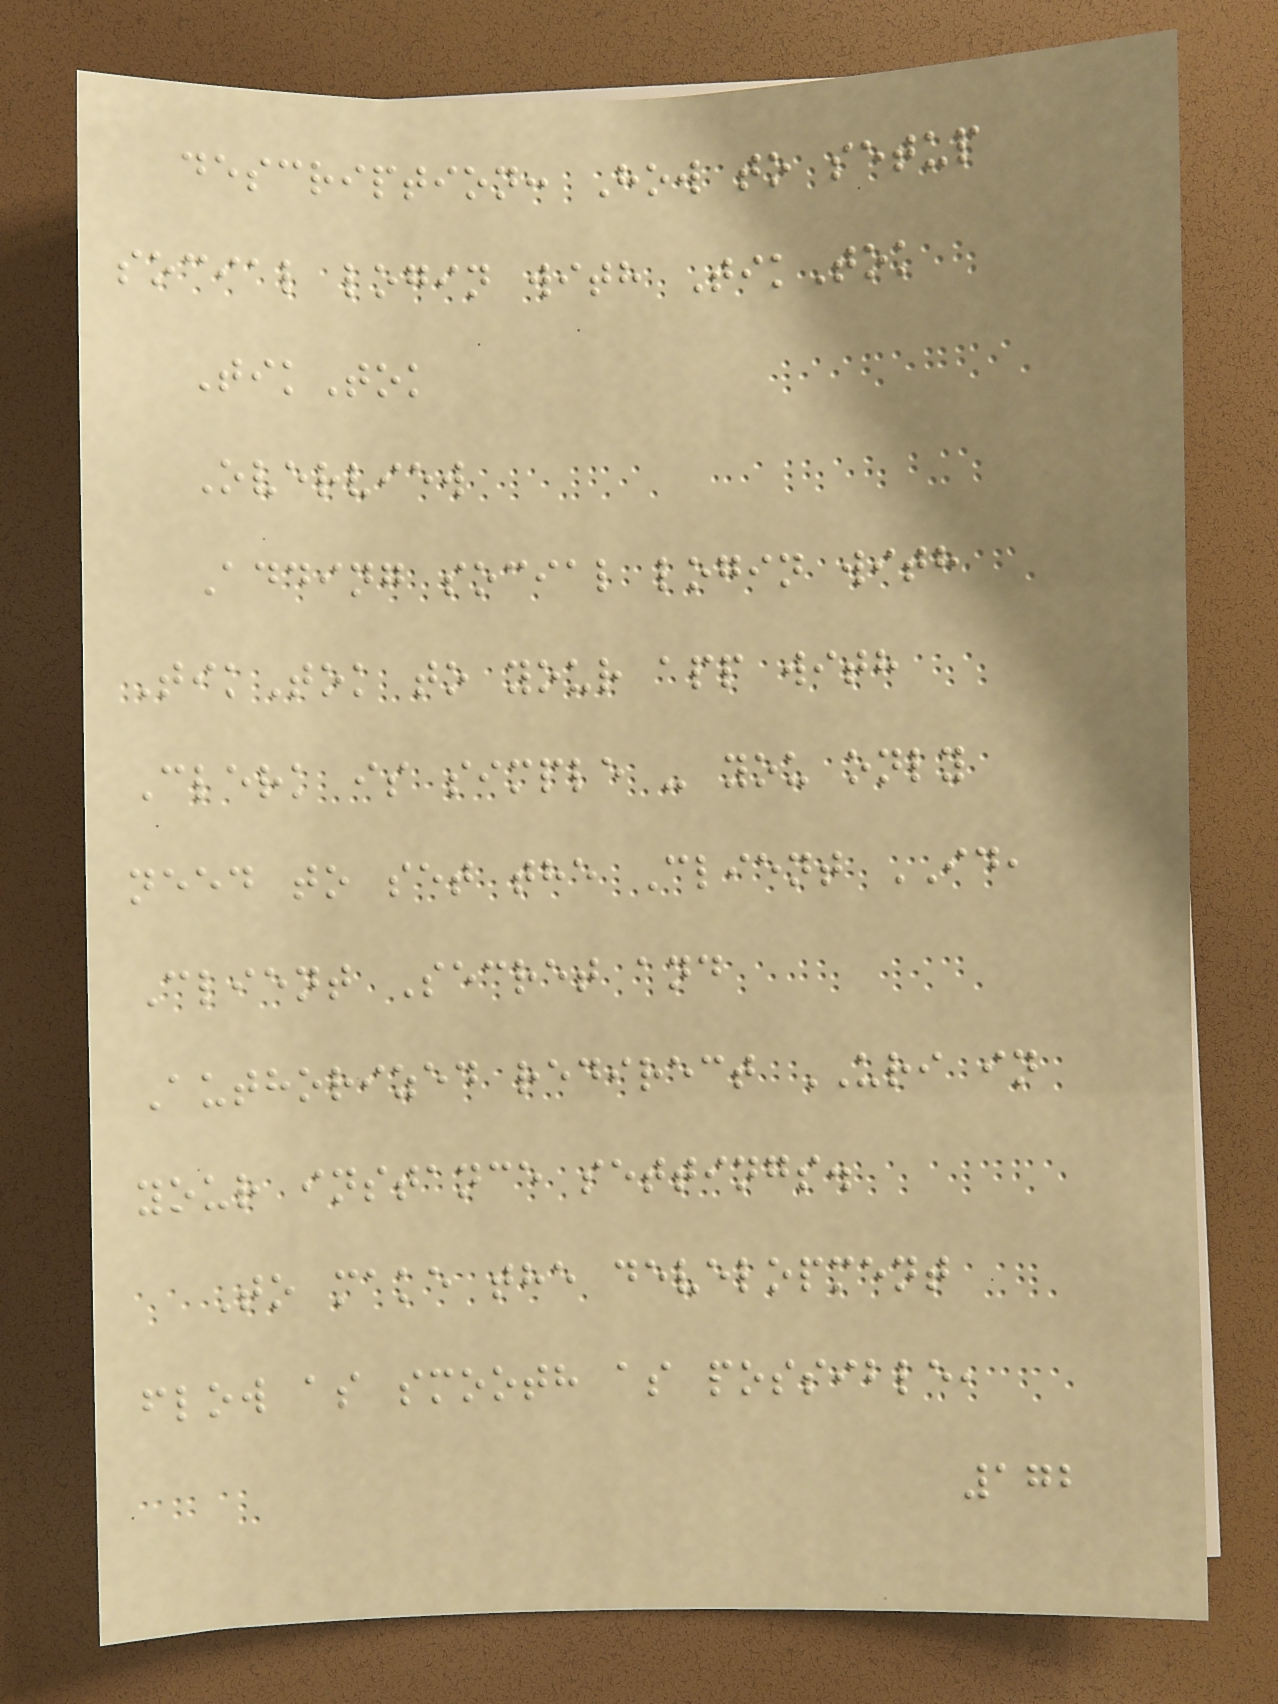description: How to setup
social login with TikTok
TikTok
Overview
Adding social login with
TikTok to your app with
Clerk is simple - you only
need to set the Client ID,
Client Secret and
Authorized redirect URI in
your instance settings.
To make the development
flow as smooth as possible,
172
